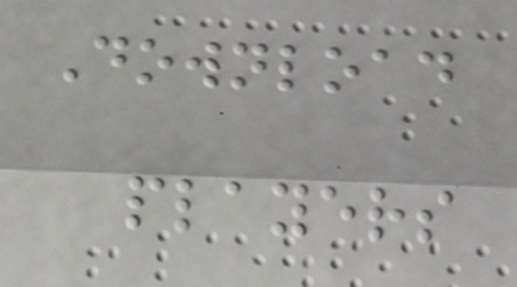Download
players
